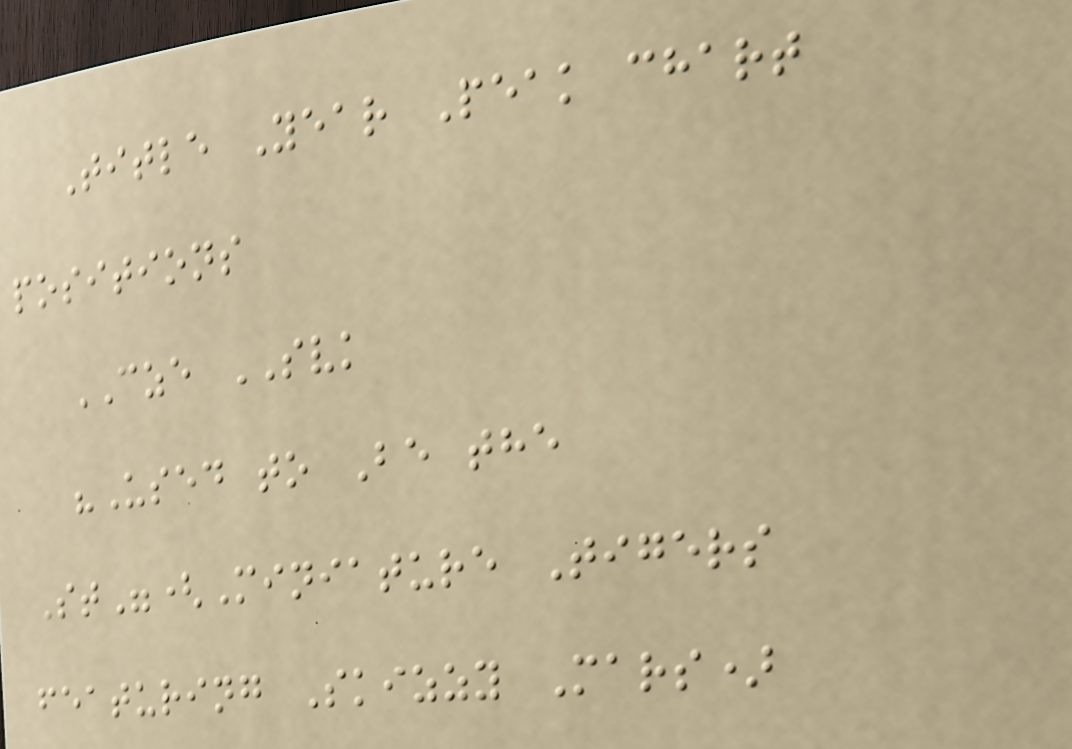Title Year Peak chart
positions
CZE SVK
"Used to Be the
St"(Miniature Tigers
featuring Skizzy Mars)
